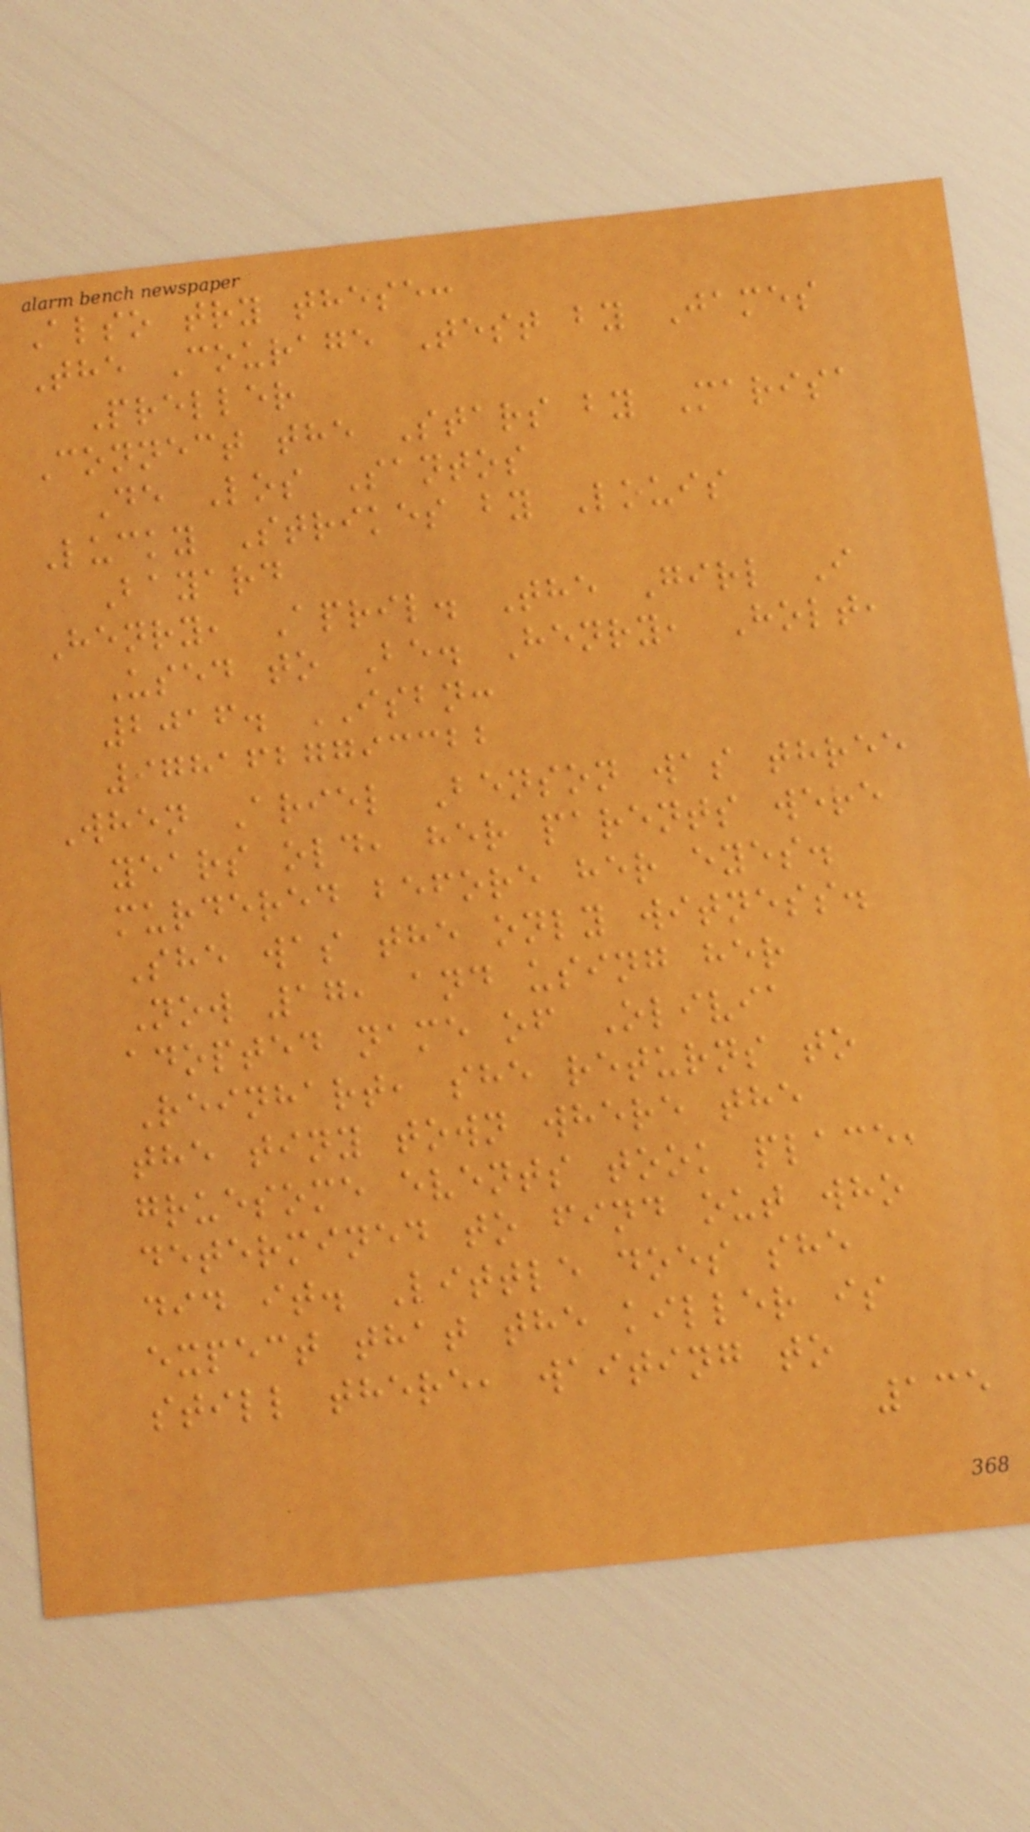Also try these:
The Courage Test by James
Preller
Connect the Stars by Marisa
De Los Santos
Lucky Strikes by Louis
Bayard
Henry, April. The Girl I
Used to Be. Henry, Holt,
2016. ISBN:
9781627793322
When Ariel Benson was three
years old, her parents were
murdered before her eyes.
She was the only witness.
Now 17, and using her
adopted name of Olivia
Reinhart, she returns to
the tiny town where the
gruesome events took place,
determined to find out who
did it. Little does she
expect that the killer is
still there, waiting to
135
